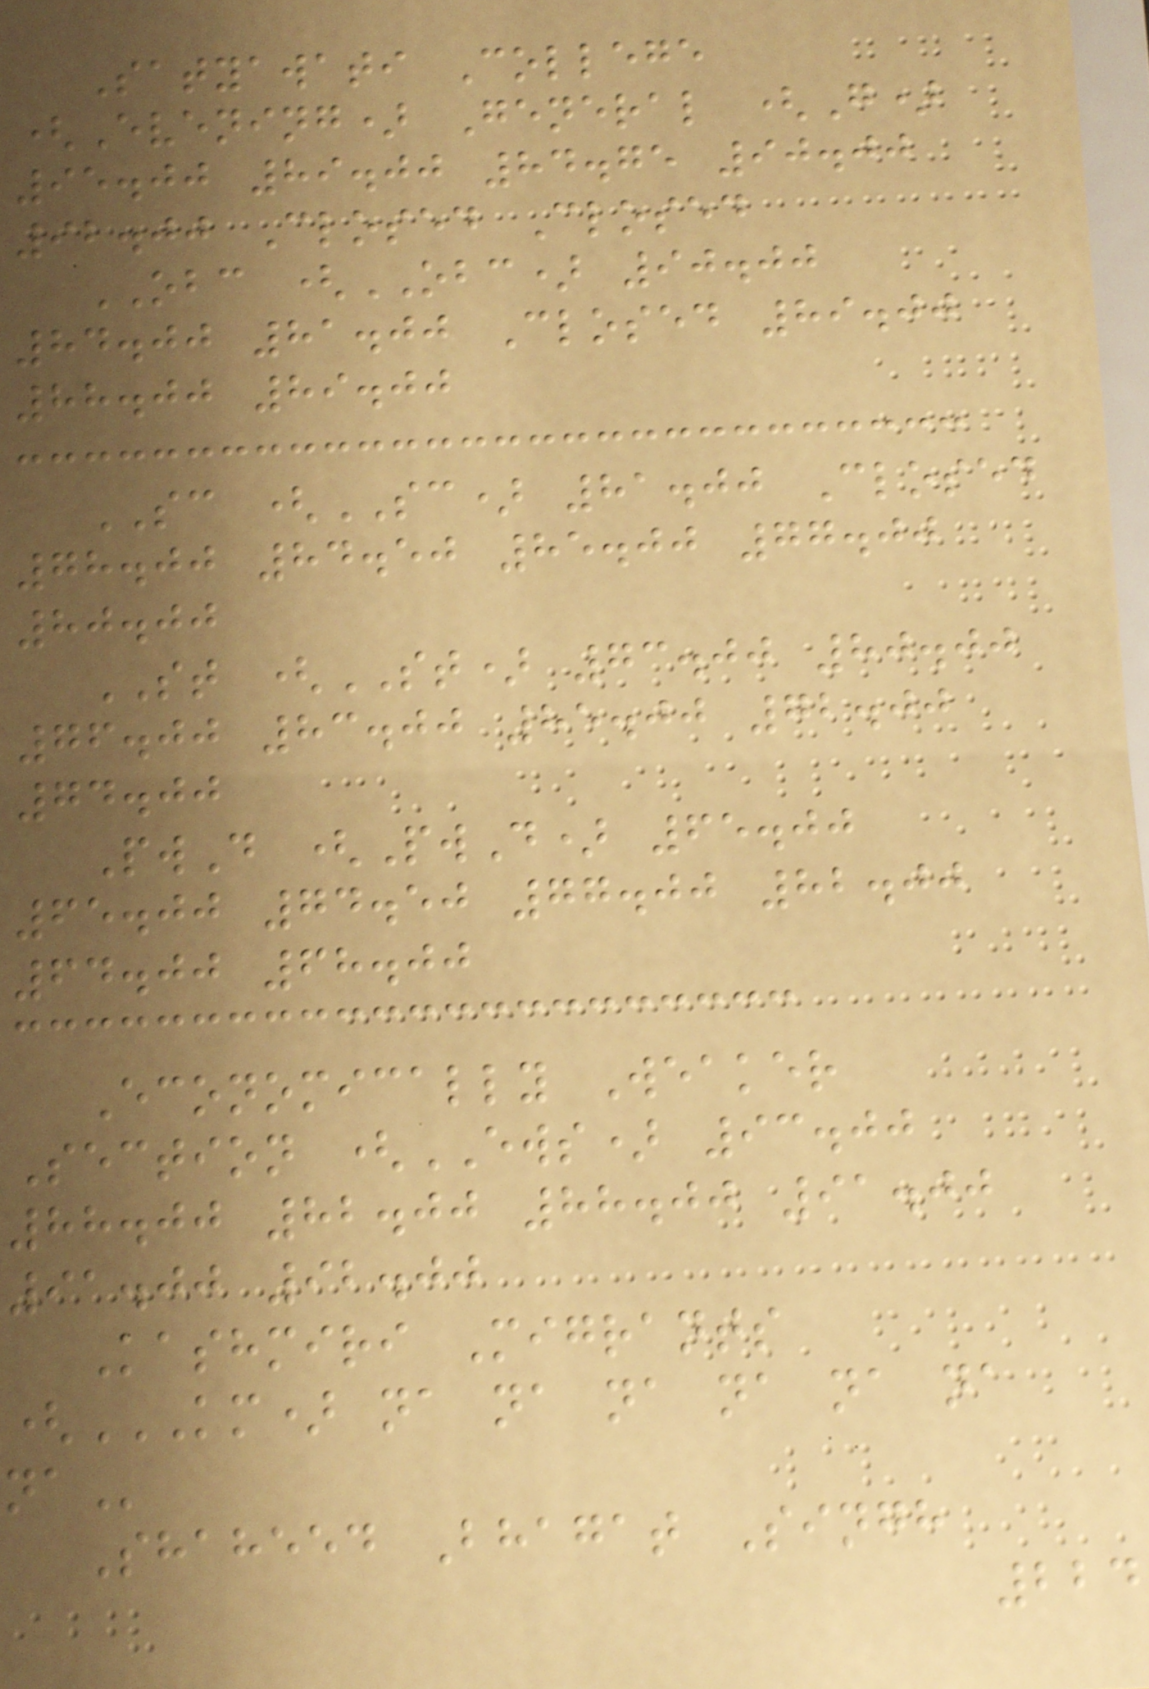Satyawati College
(Evening) General (G)
95.00 89.00 84.75 90.00
92.00 Closed Closed
OBC (OBC) 90.00
84.00 81.00 Closed 89.00
88.00 89.00
SC (SC) 81.00 Closed
78.00 84.50 85.00 77.00
80.00
ST (ST) 73.00 80.00
76.00 83.00 85.00 72.00
74.00
PwD (PwD) 65.00
65.00 74.50 77.00 82.00
64.00 68.00
Economically Weaker
Section (EWS) 93.00
88.00 82.00 88.00 91.00
91.00 92.00
Kashmiri Migrants
(KM) NA NA NA NA NA NA
NA
Shaheed Bhagat Singh
224
